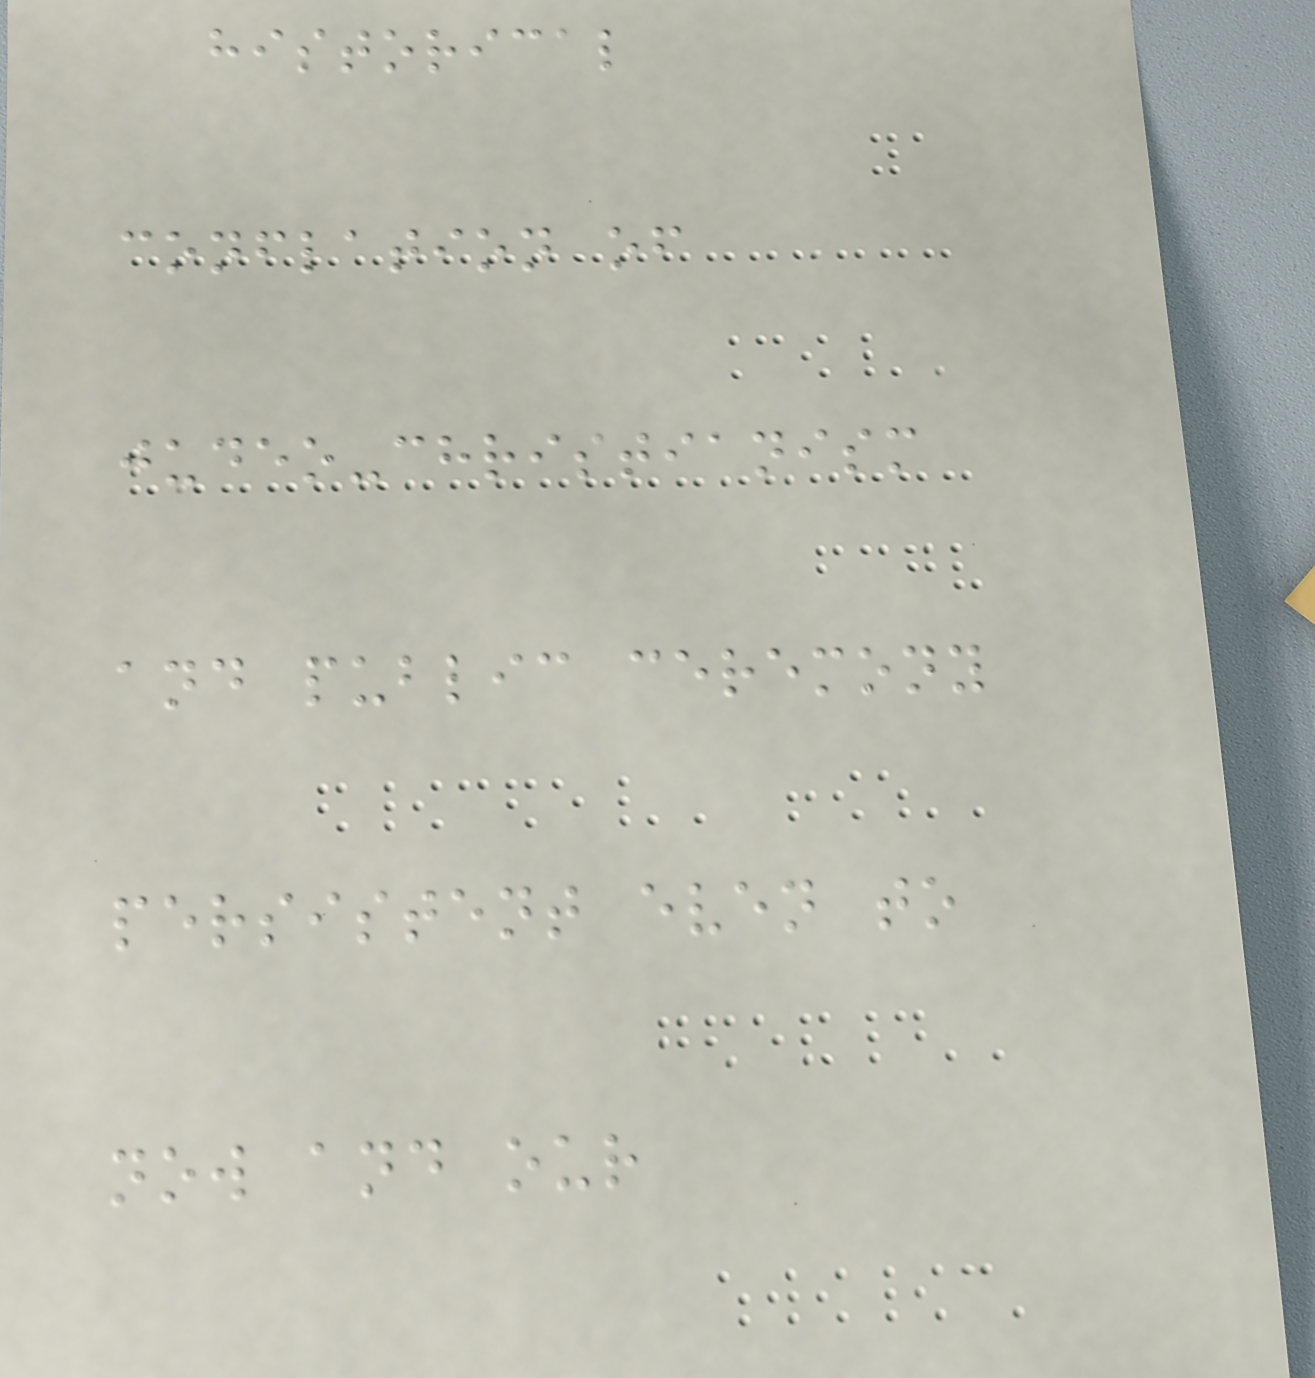historical
conflation of
judeo-christianism
and public ceremony
persistent even to
now and our
